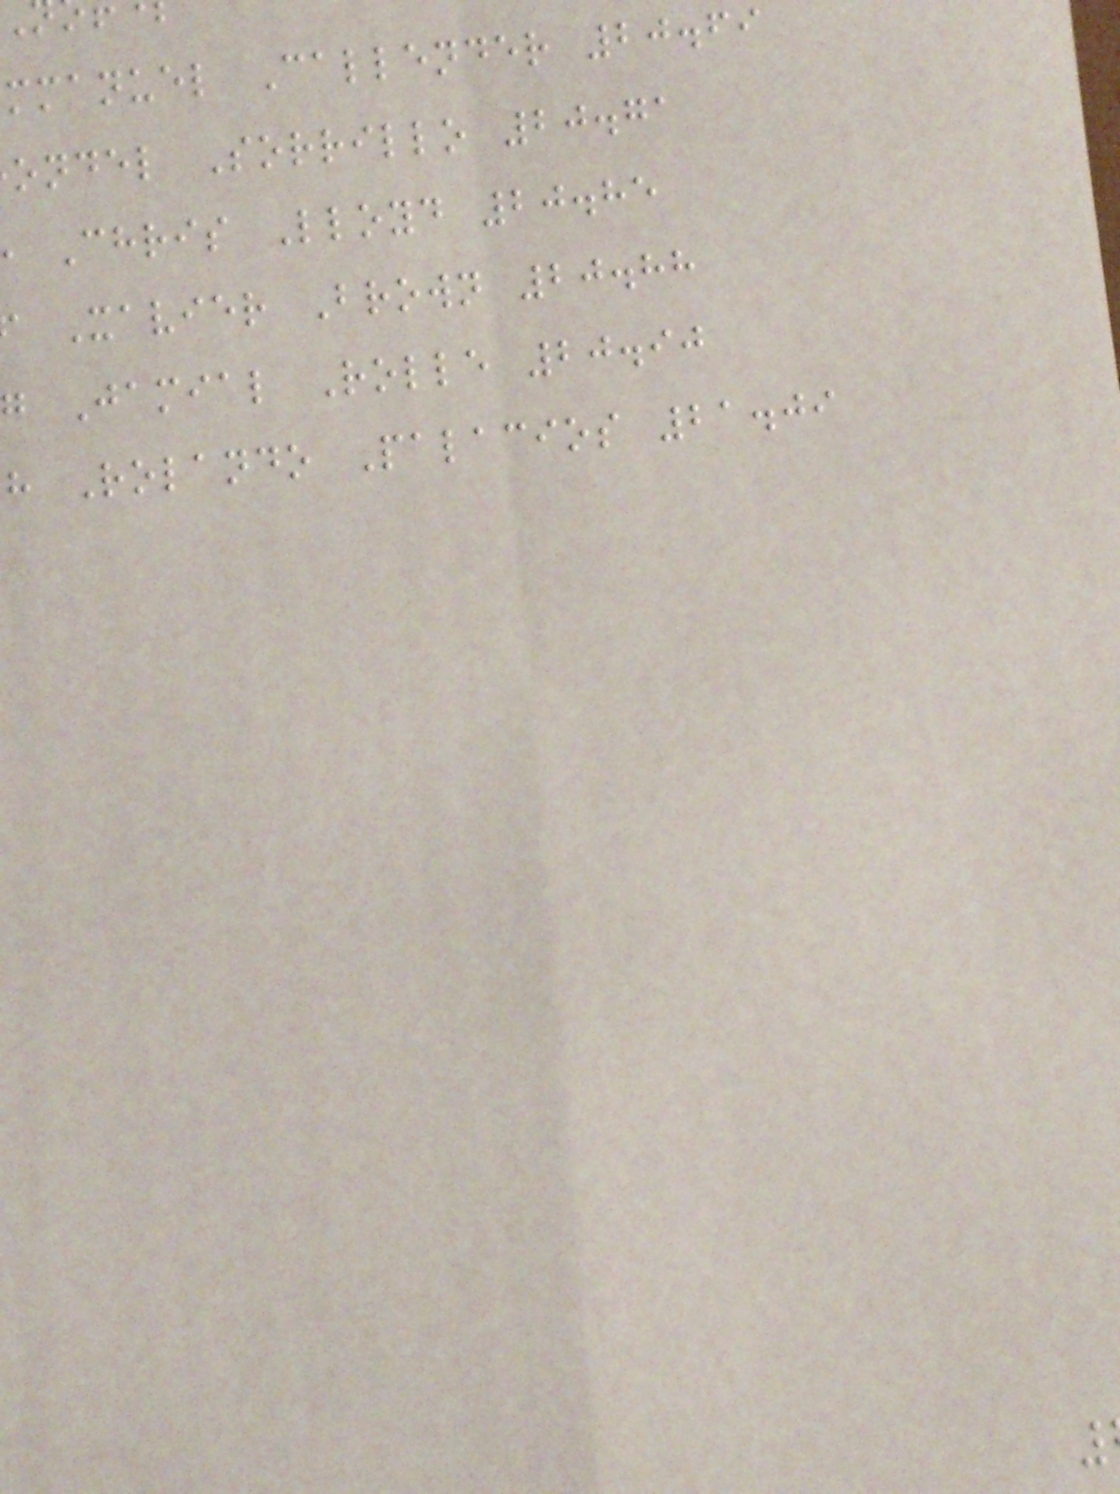mmanuel Callender 20.69
ondel Sorrillo 20.71
Chris Lloyd 20.85
Xavier Brown 20.88
g Jamial Rolle 20.90
h Rolando Palacios 21.09
